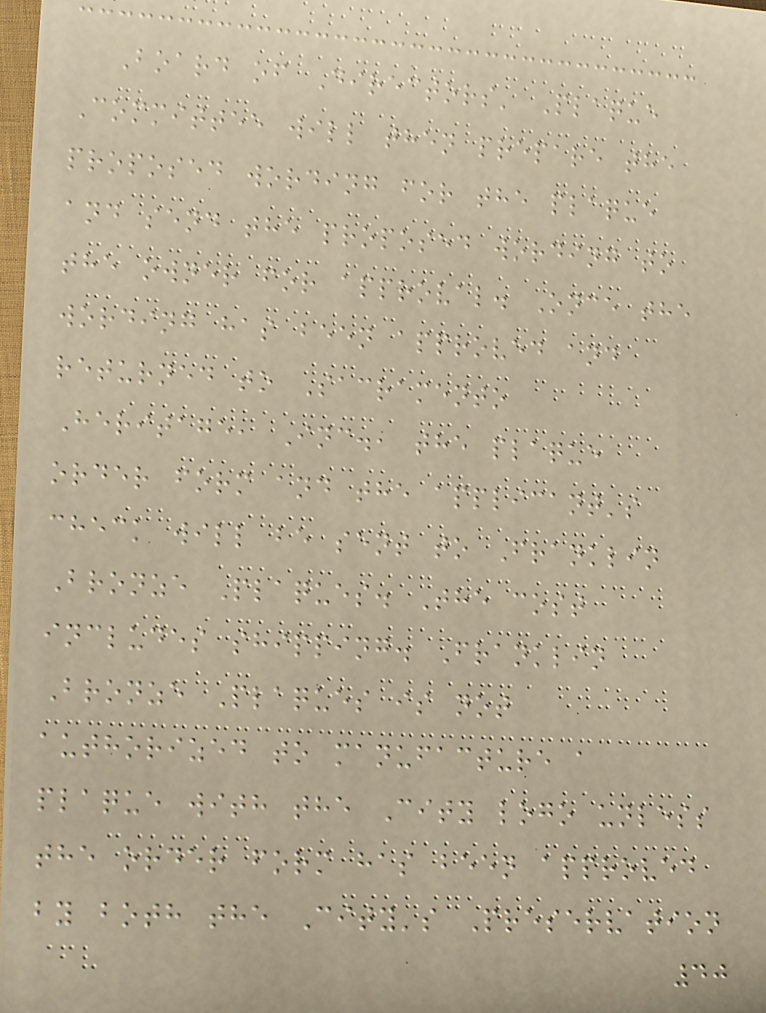Board of Directors' Plaque
Committee will then prepare the
proposed wording for the plaque
and send the proposed wording to
the owner for approval. Once the
wording has been approved and
returned to Sacramento
Heritage, Inc., the plaque
order form and the applicant's
check will be sent to Franklin
Bronze Plaques. The cost
includes shipping. Franklin
Bronze Plaques is not
authorized to manufacture a
plaque with the City logo unless
the order form has been approved
by both the City's Preservation
40
